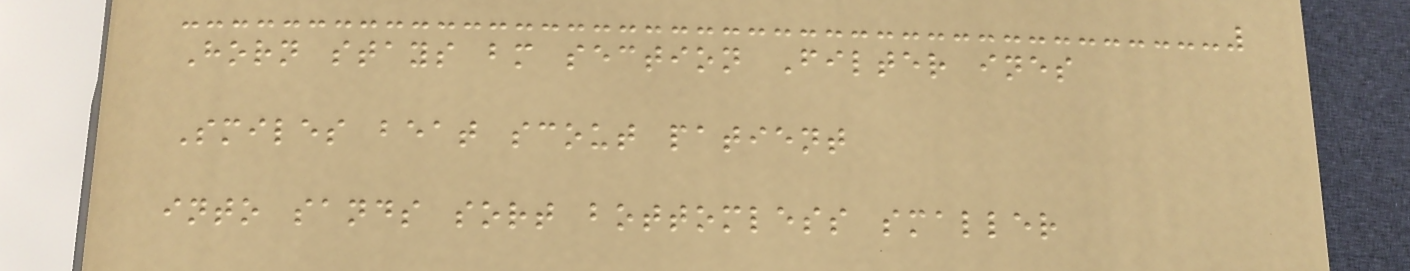Horn stays bm section Filter ines
Smiles beat scout patient
into sands sort bottomless smaller
